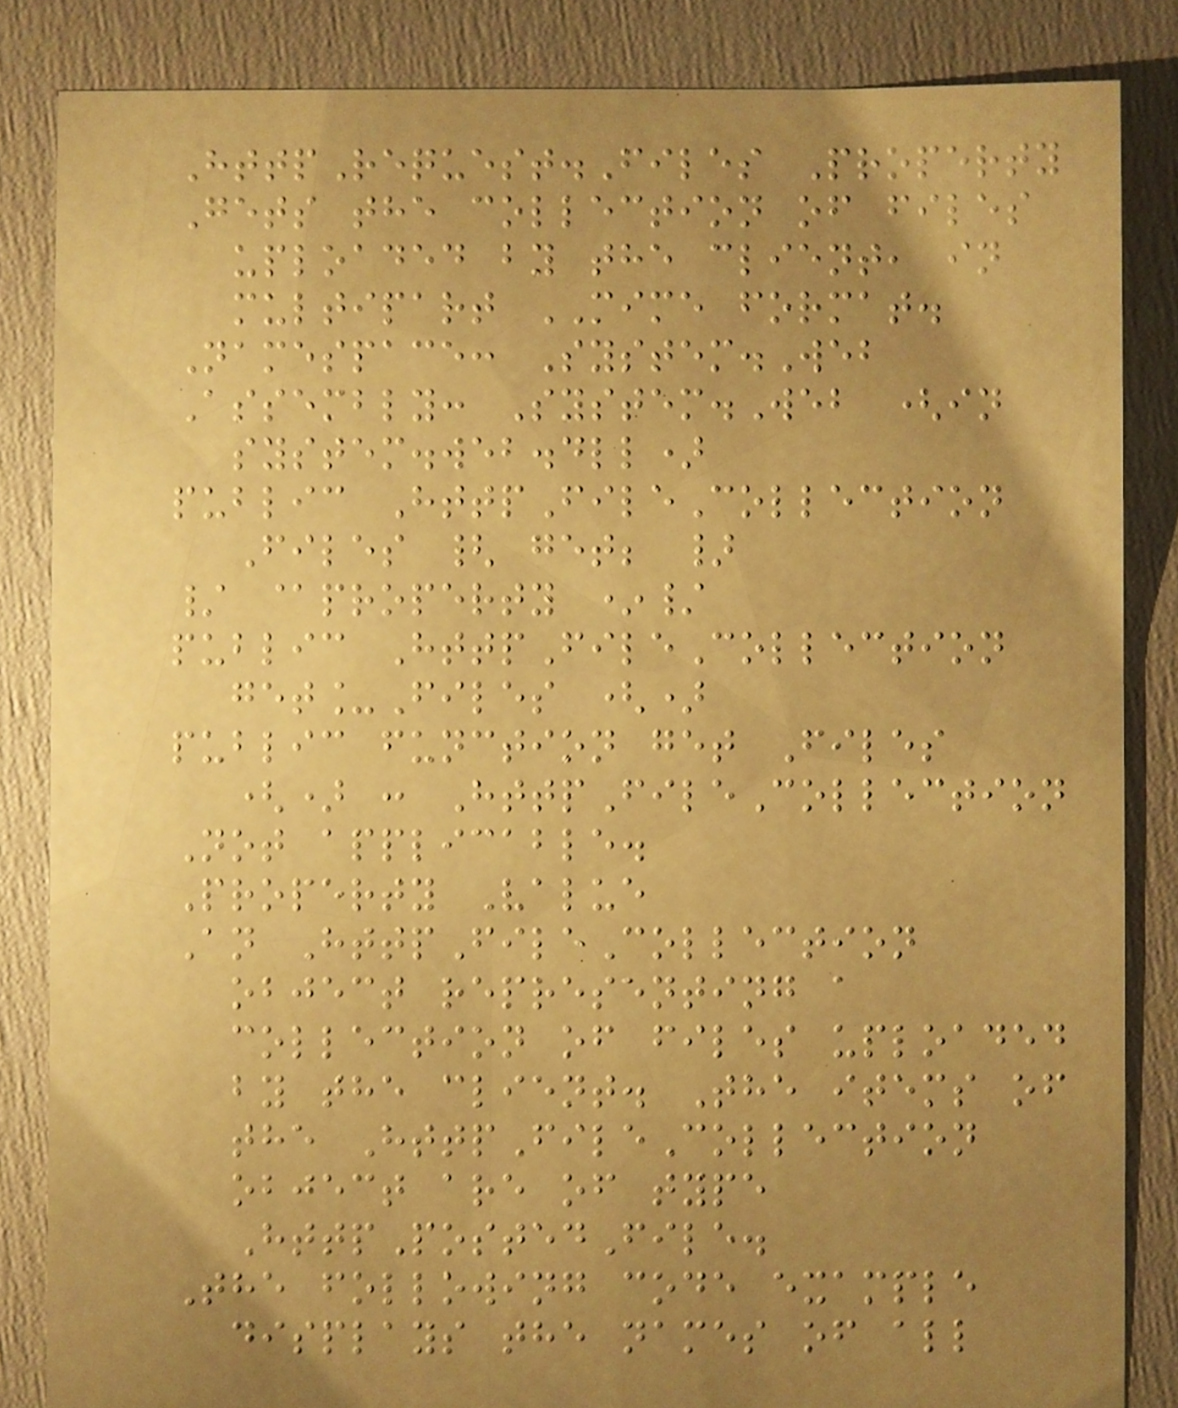HttpRequest.Files Property
Gets the collection of files
uploaded by the client, in
multipart MIME format.
Namespace: System.Web
Assembly: System.Web (in
system.web.dll)
public HttpFileCollection
Files { get; }
/ @property */
public HttpFileCollection
get_Files ()
public function get Files
() : HttpFileCollection
Not applicable.
Property Value
An HttpFileCollection
object representing a
collection of files uploaded
by the client. The items of
the HttpFileCollection
object are of type
HttpPostedFile.
The following code example
displays the names of all
